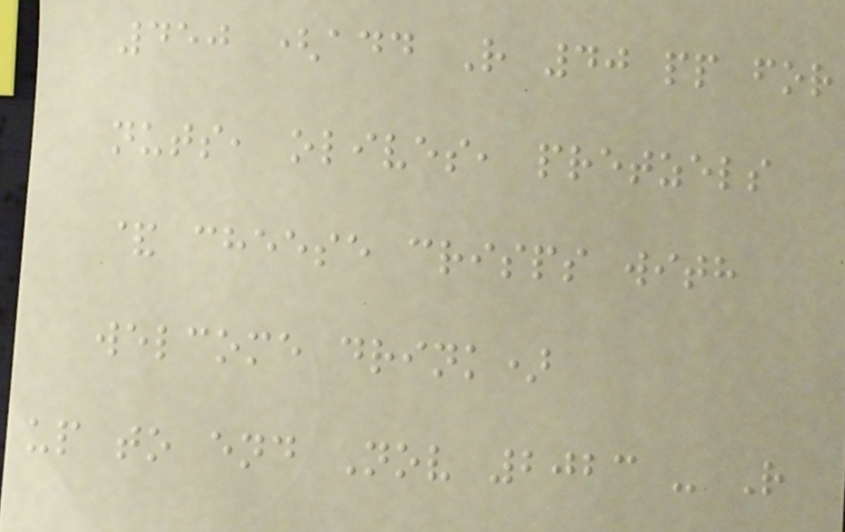450 (add R 40 pp for
nuts, olives, pretzels
& cheese crisps with
welcome drink)
up to end Nov 2023 - R
